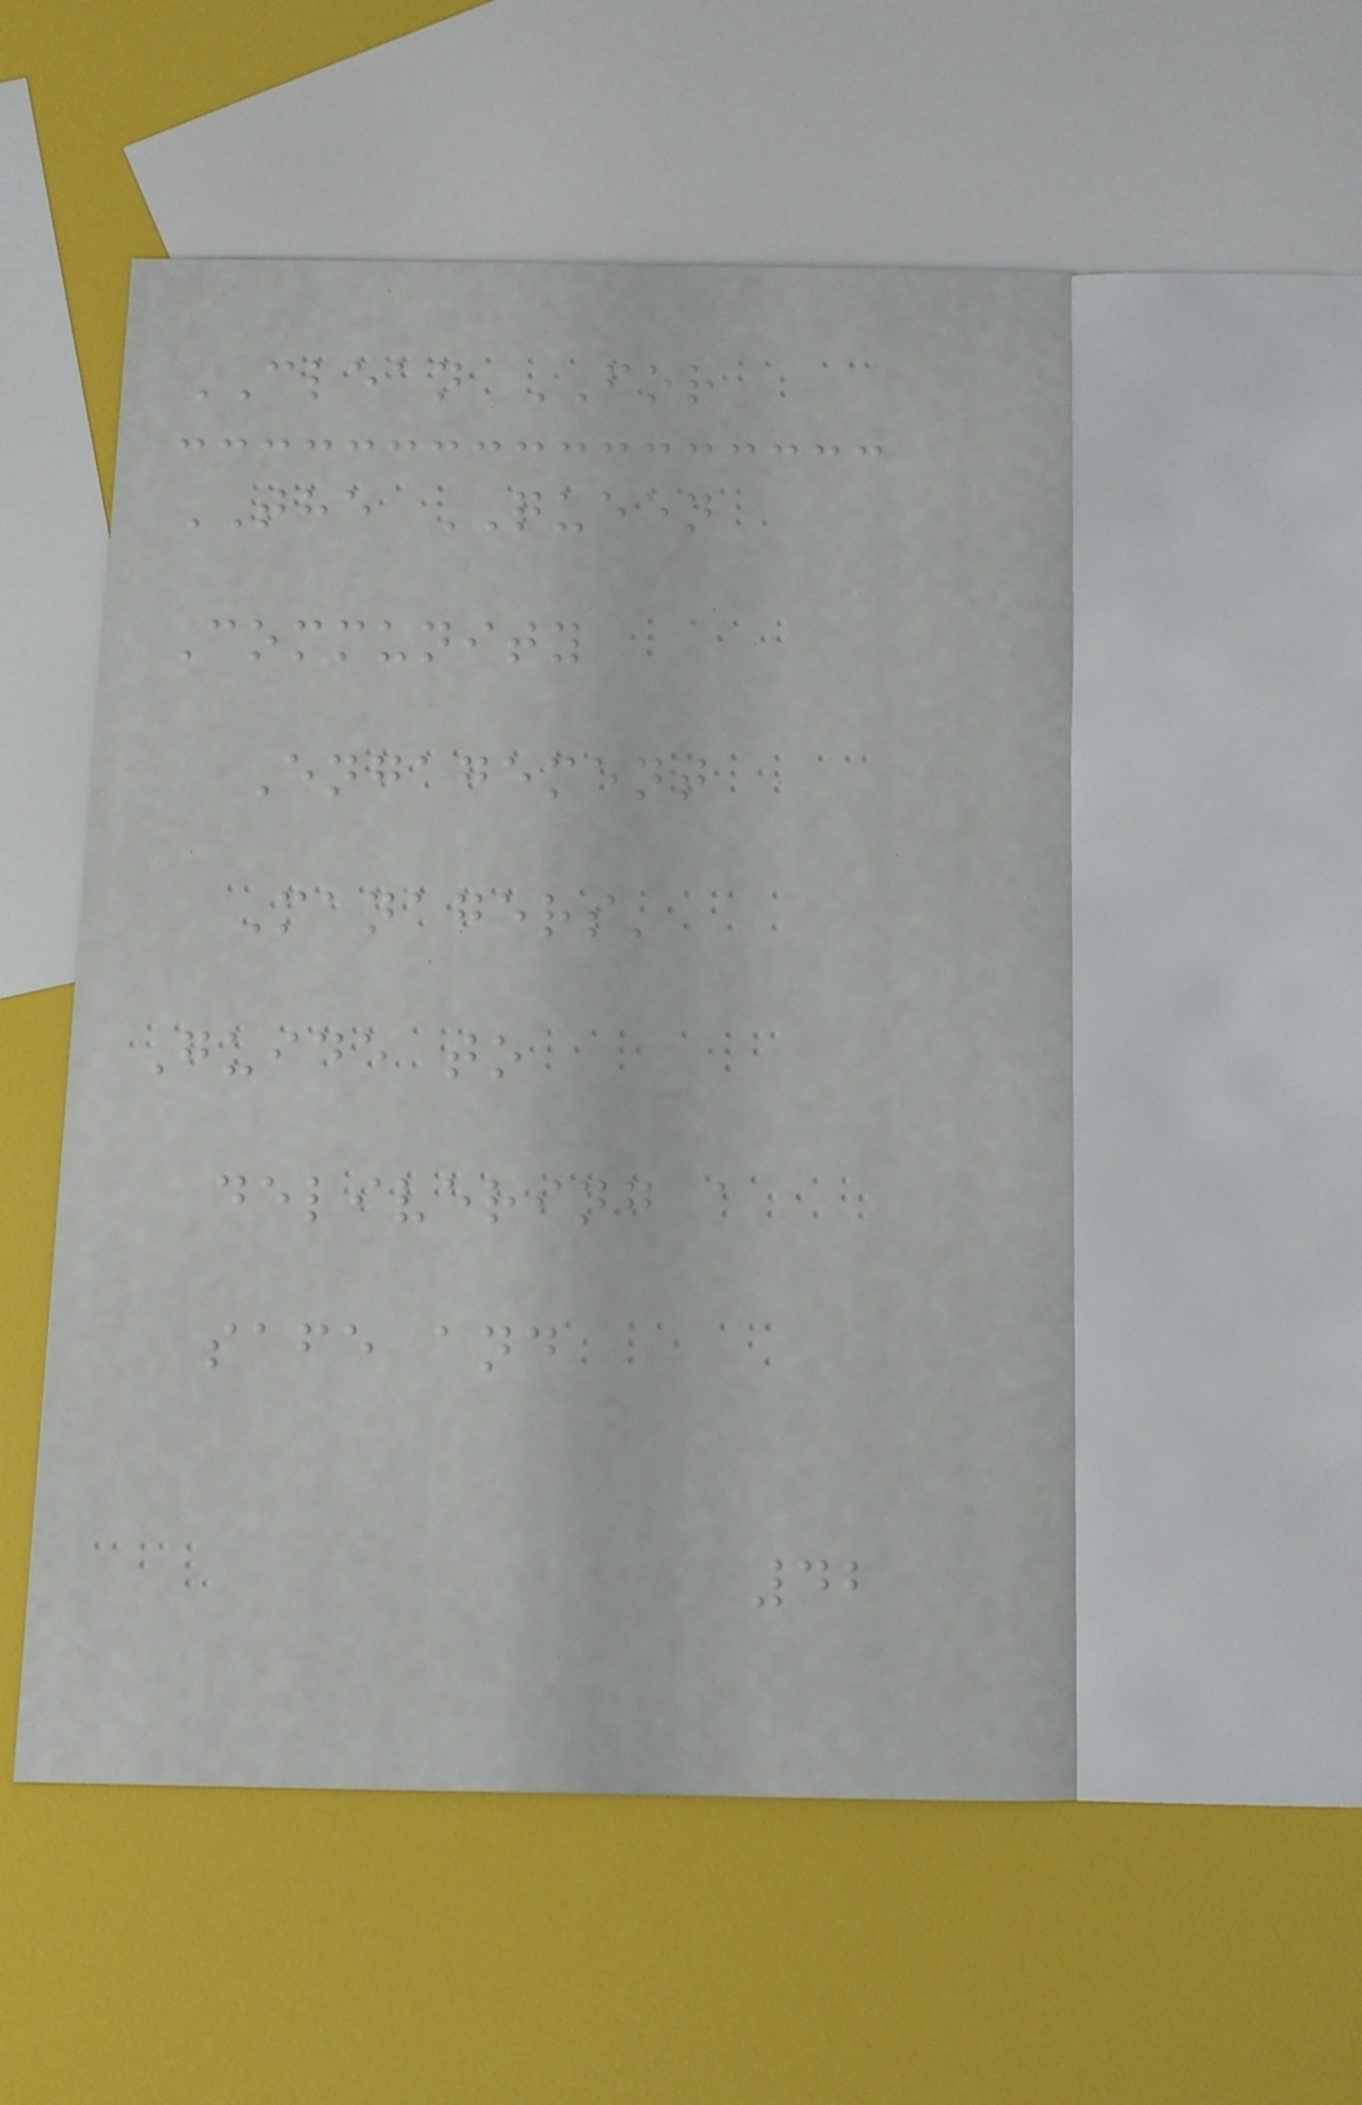CLEAN FOR
THE QUEEN
Community
Engagement
Managers'
Guide to
delivering a
safe and
42
